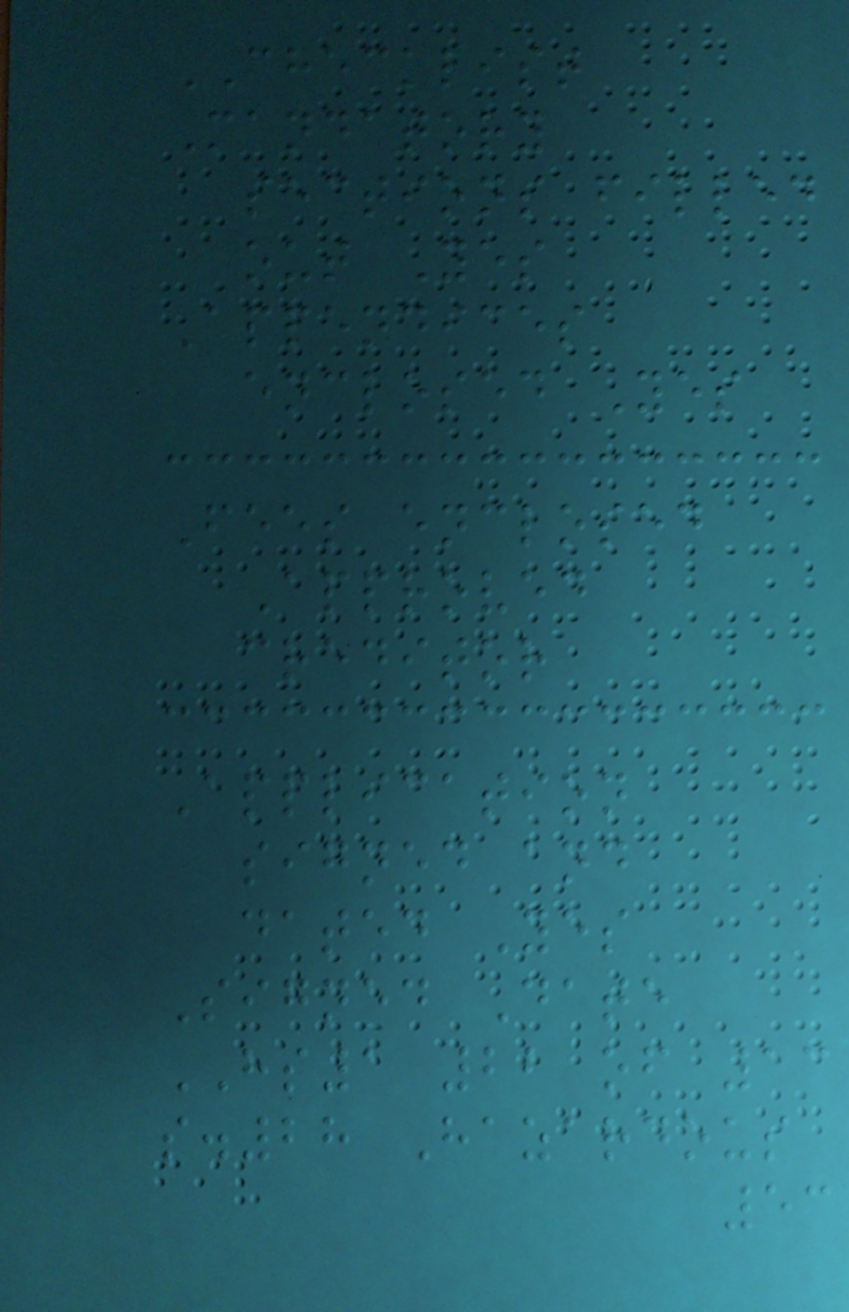CHECKLIST
Mandatory
sections filled
out Yes
Appendices
enclosed Yes
Fees enclosed
Approved
creditor
Application
signed and
dated Yes
Signed Date
HS1 22 of 13
s.28 Hazardous
53
